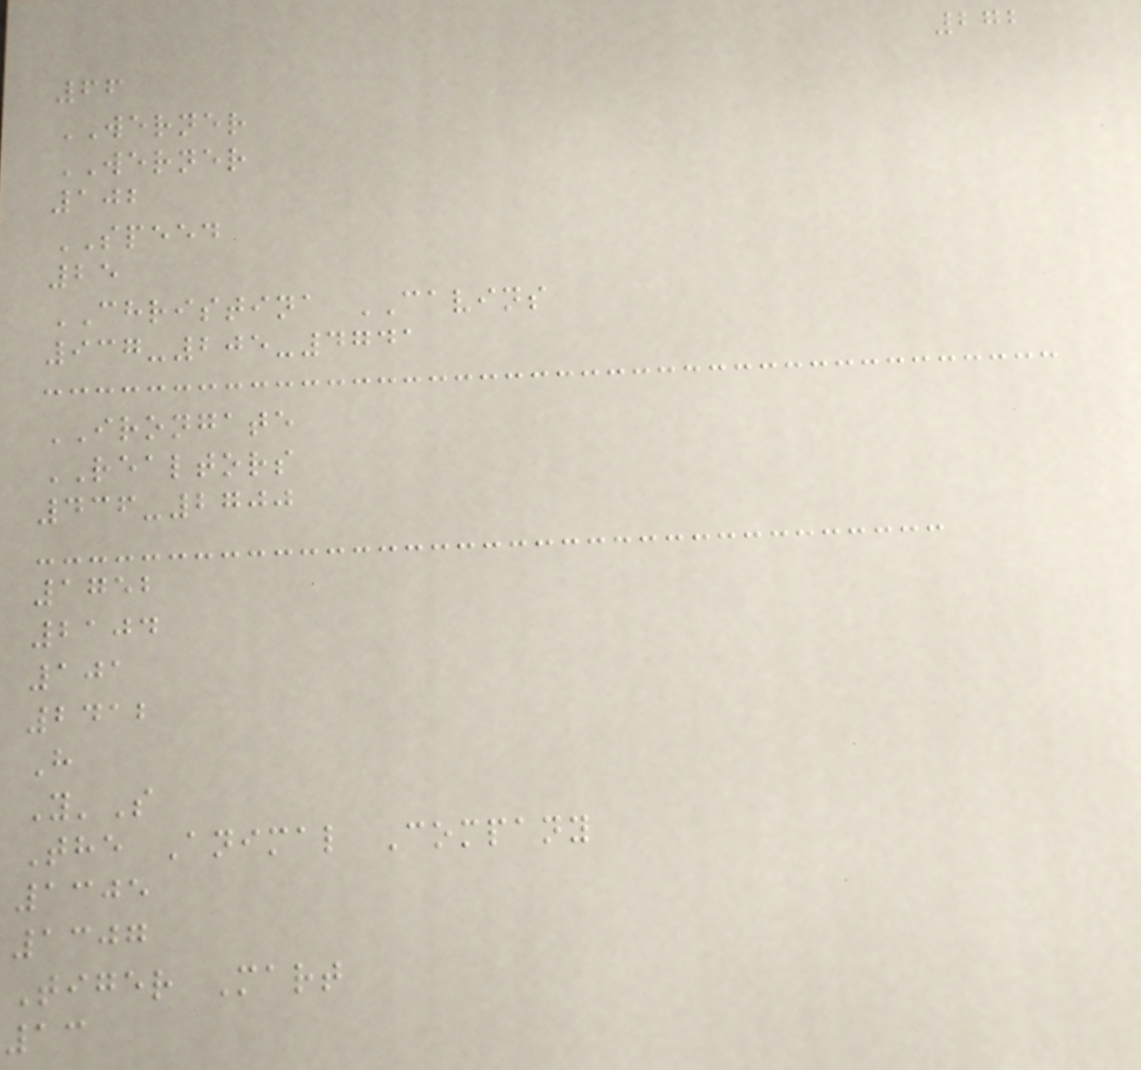272
66
WERNER
WERNER
102
SPEED
25
CHRISTINA CAVINS
937-205-4741
IRONGATE
REALTORS
436-2700
1752
2104
101
2412
H
Y'S
The Animal Company
1305
1307
Tiger Mart
13
